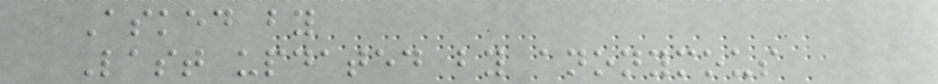Asked by
Last updated by anonymous
